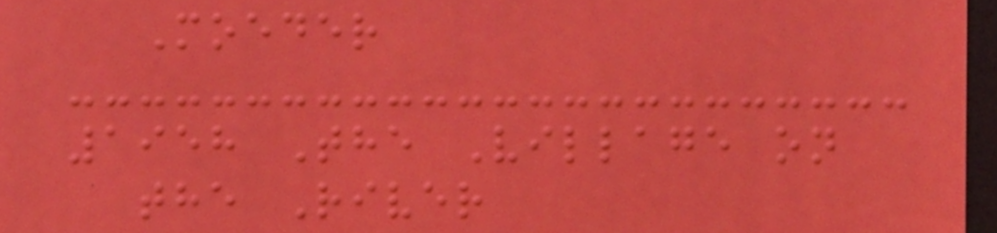Moeder
1958 The Village on
the River
